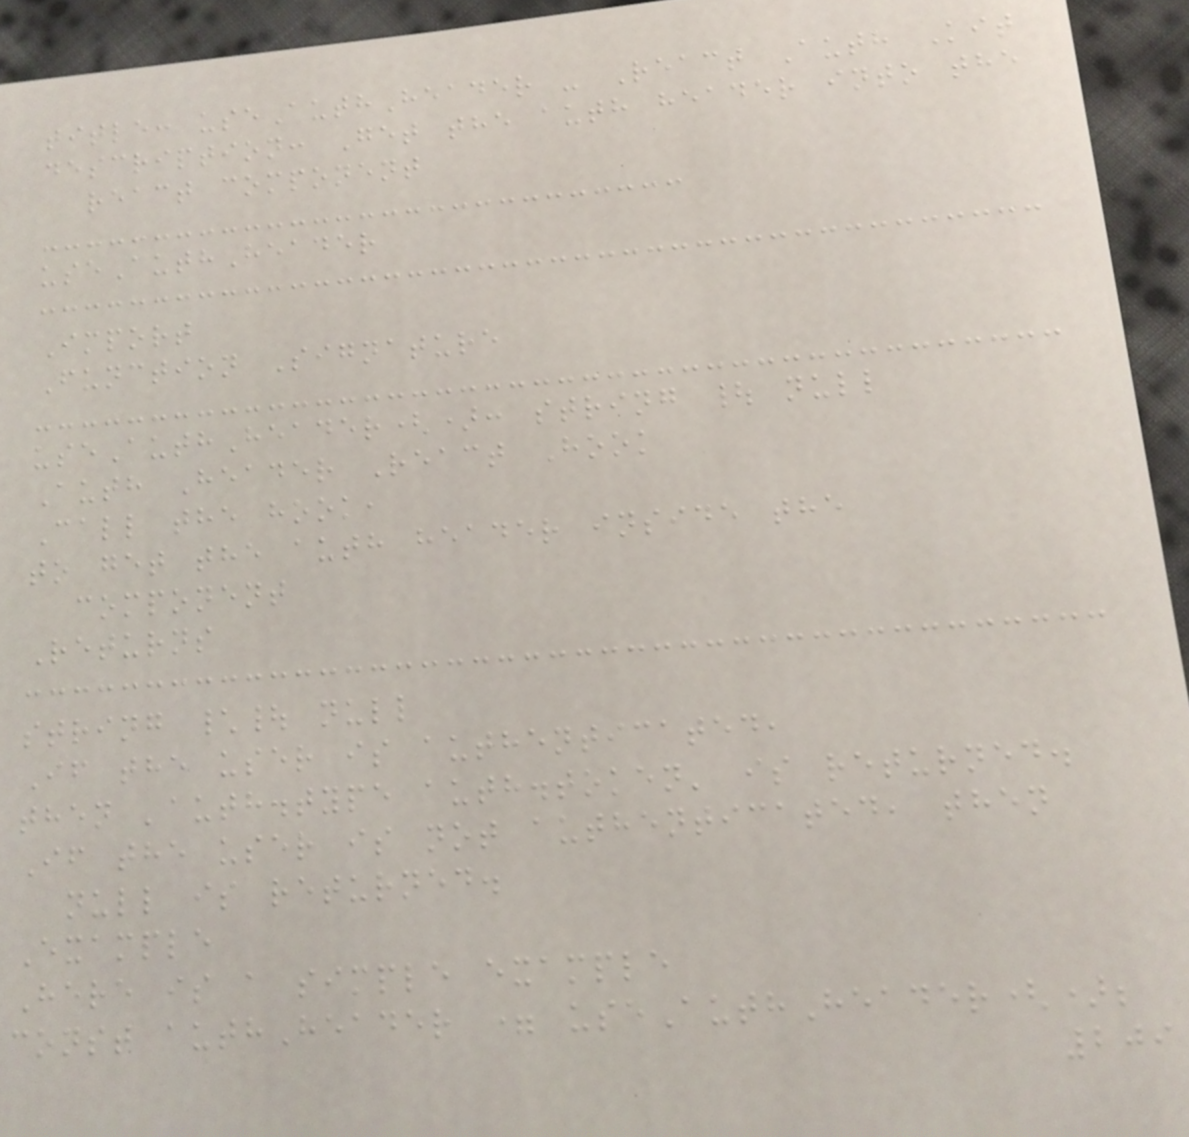title: useAuthHeader - React Auth Kit
description: Get the auth header into the
react component
useAuthHeader
Import
Function Signature
useAuthHeader(): string | null
Auth Header React Hook
Call the hook,
to get the auth header inside the
component
Returns
string \| null
If the user is authenticated,
then 'auth.type auth.token' is returned.
If the user is not authenticated, then
null is returned.
Example
Here is a simple example
const authHeader = useAuthHeader();
209
